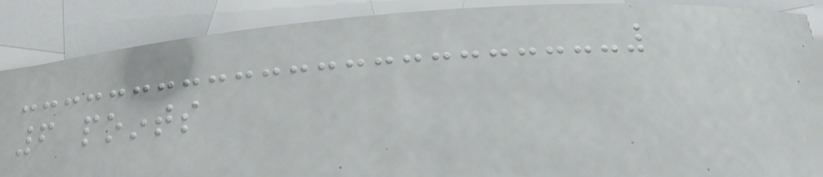6 points
